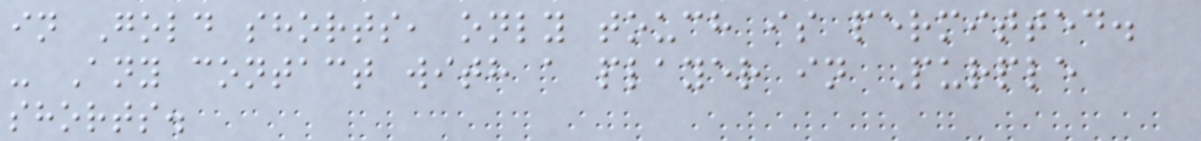in Gold shorts, only touch is permitted.
- Any contact with a player in Purple
shorts.
